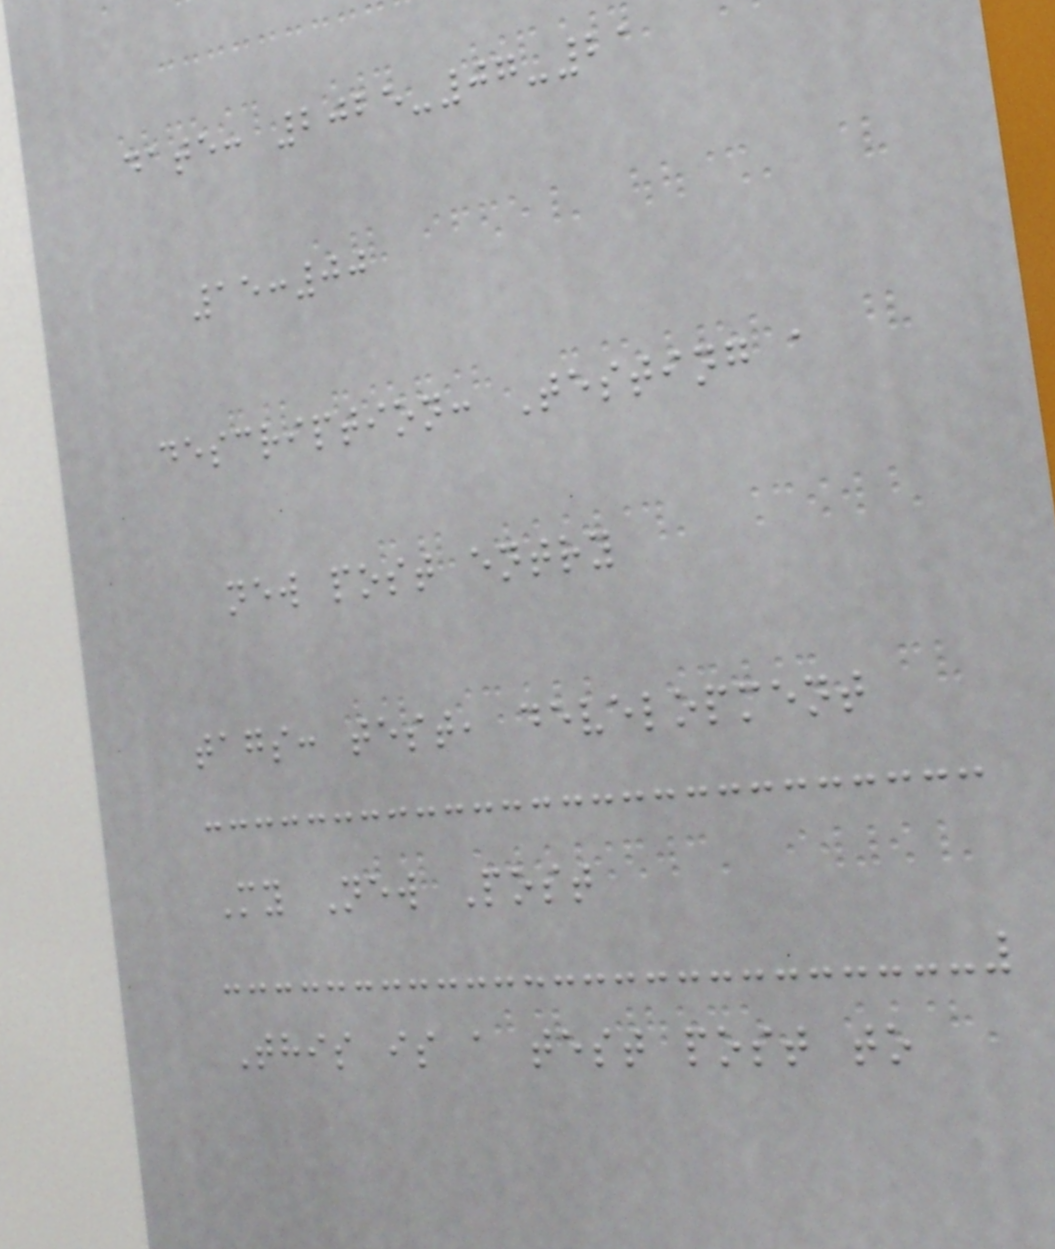date: 2025-07-21
15:00
description: Testing a
new post entry
tags: test, development
My New Post
This is a test post to
